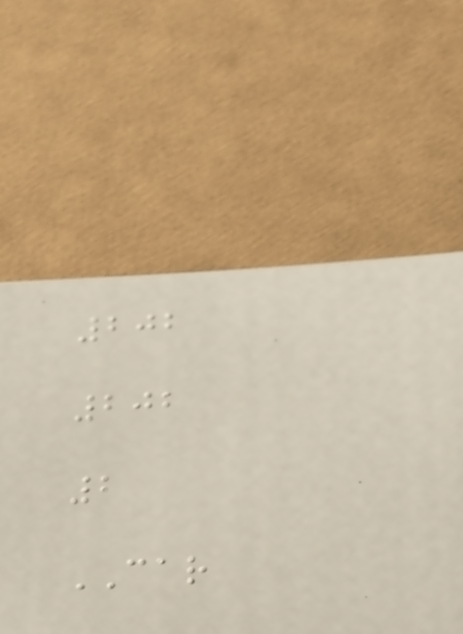202
202
2
CAR
